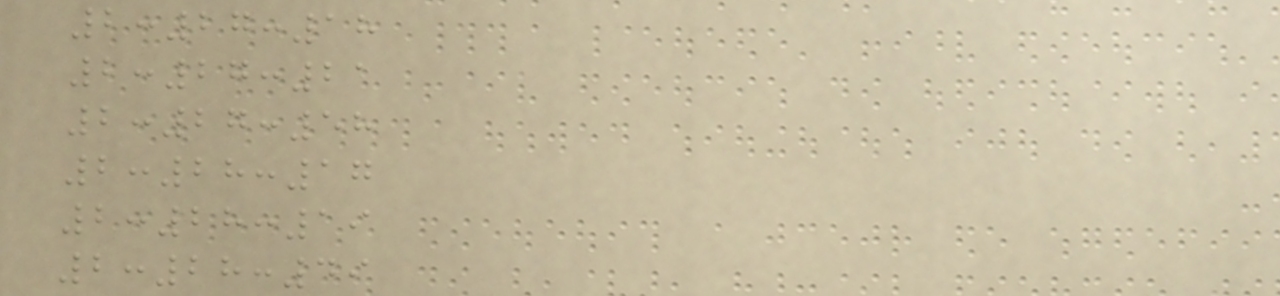2:27:18
2:27:21
2:27:58
2:28:17
2:28:19
2:28:49
